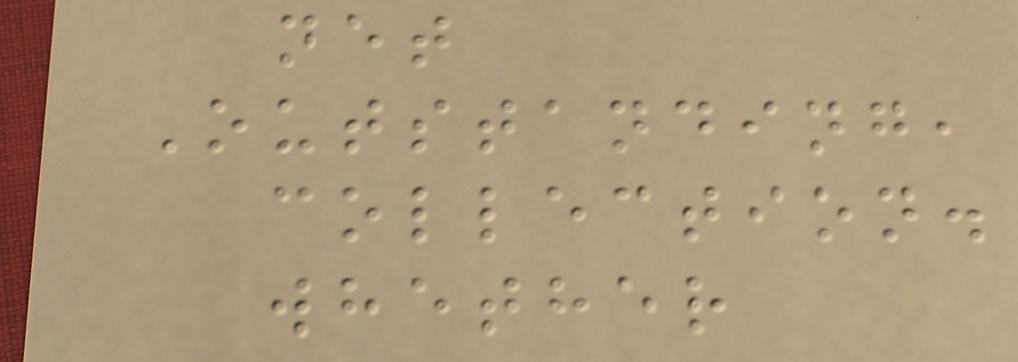net
Outstanding,
collection.
whether
